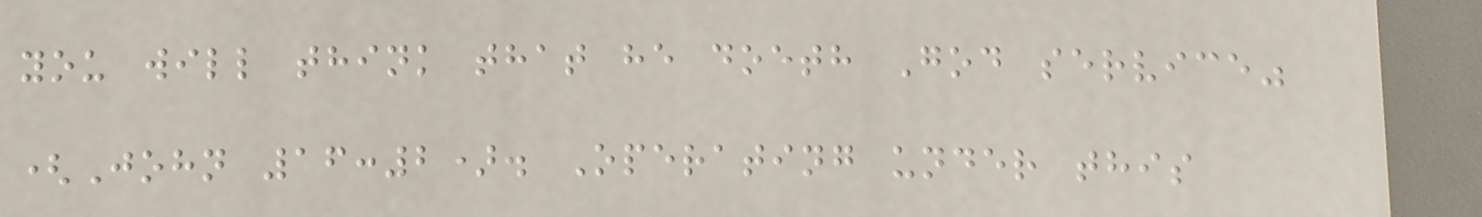you will think that he doeth God service"
(John 16:2). Operating under this
